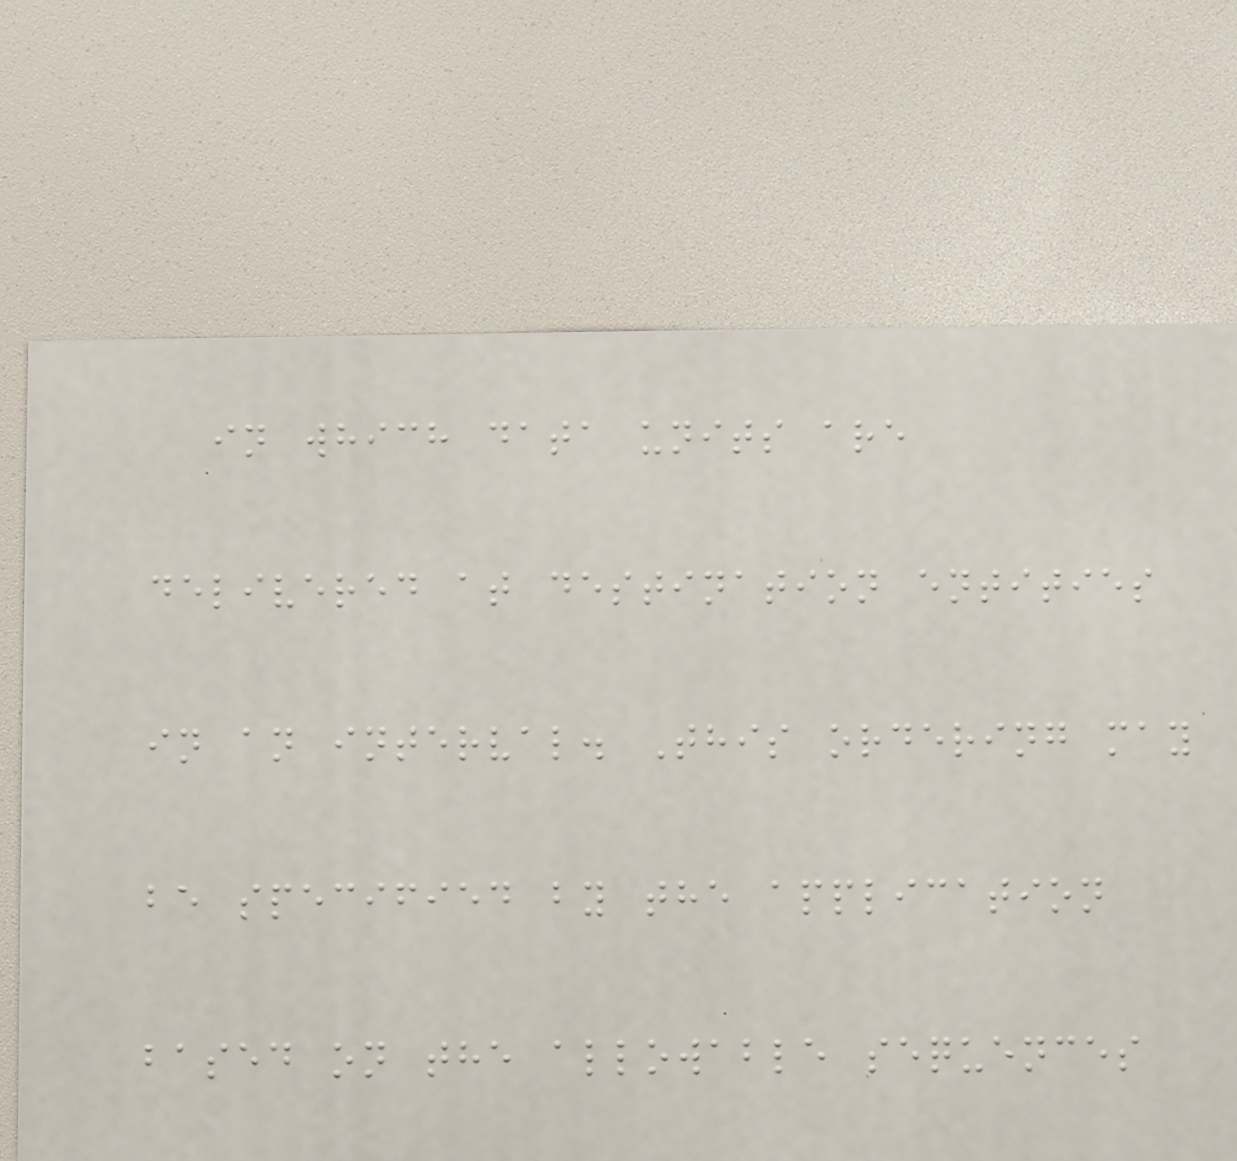in which data units are
delivered at destination entities
in an interval. This ordering may
be specified by the application
based on the allowable sequences
